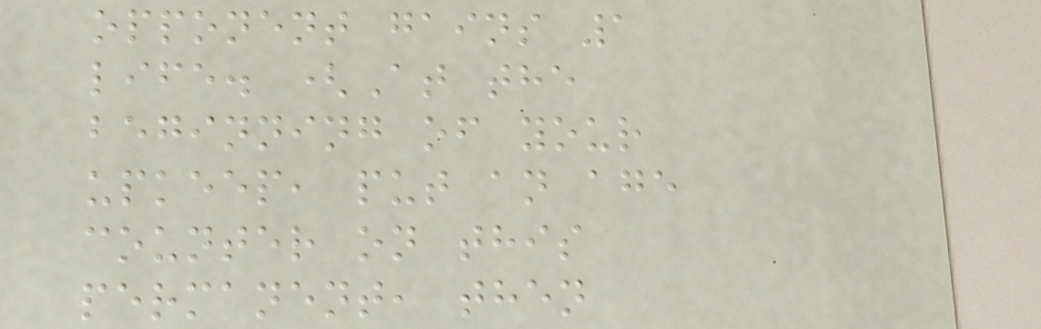opponent gains 1
life. (At the
beginning of your
upkeep, put an age
counter on this
permanent, then
